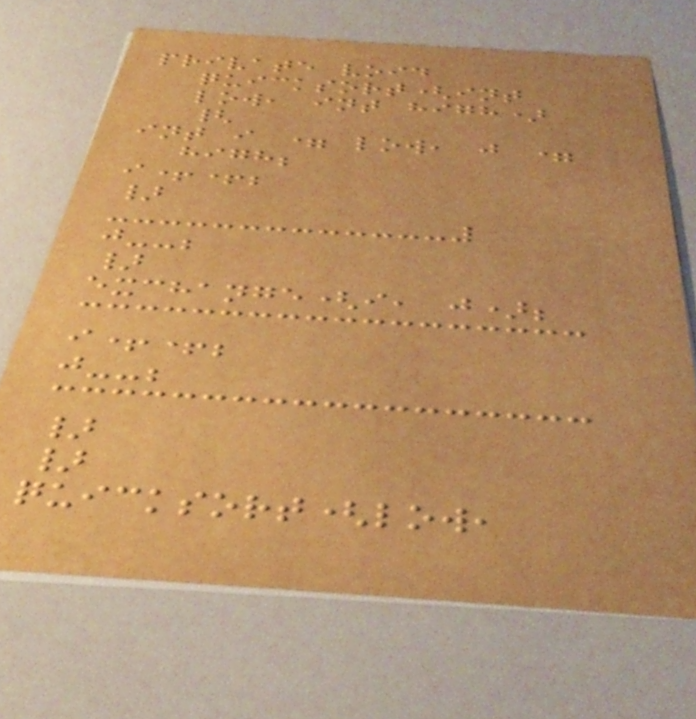private void
quicksort(int
low, int high)
{
int i = low, j =
high;
i++;
}
j--;
}
exchange(i, j);
i++;
j--;
}
}
quicksort(low,
